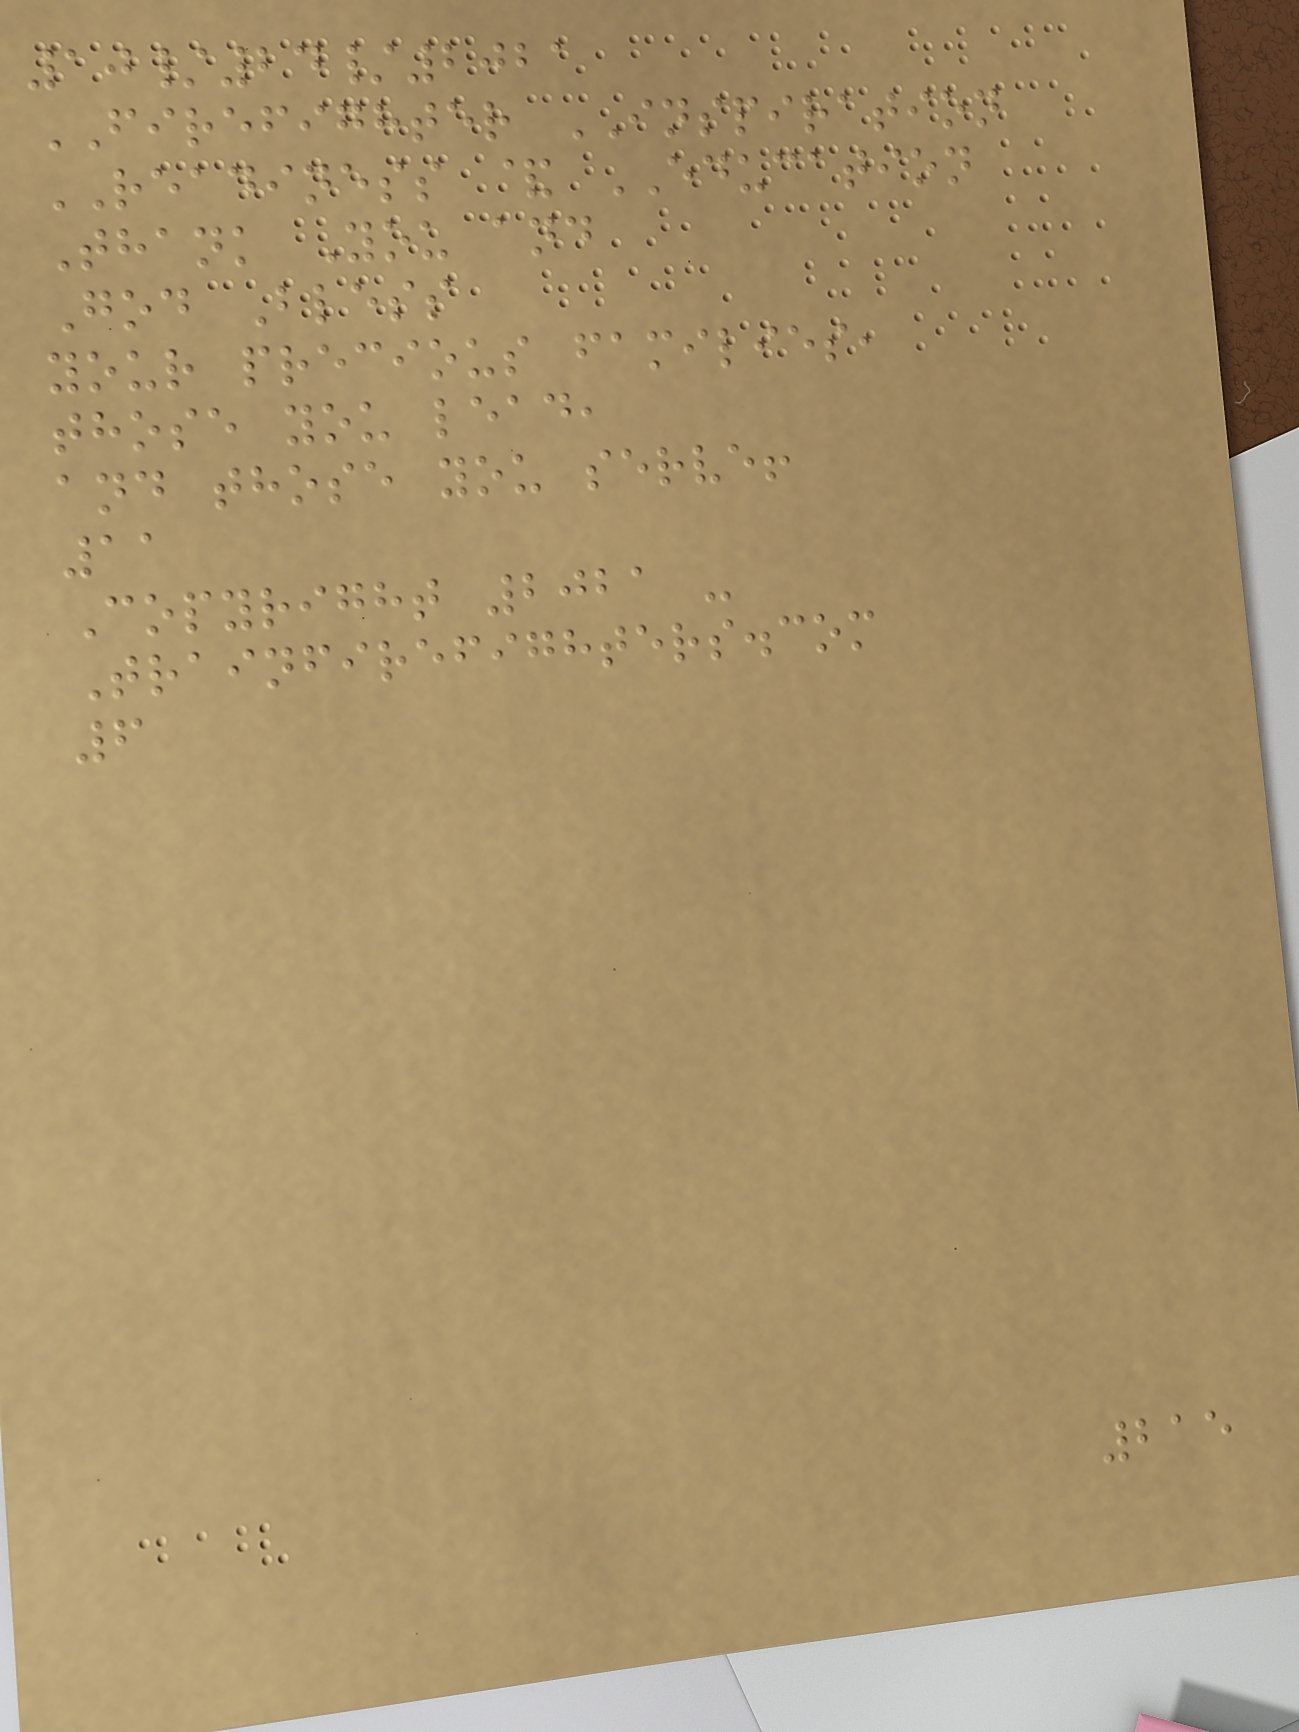10/24/2021
FIREFIGHTER INSPIRATION
READINESS & EDUCATION
Thank You and
God Bless
your precious families,
those you lead,
and those you serve!
11
Copyright 2021 -
Trainfirefighters.com
6
215
